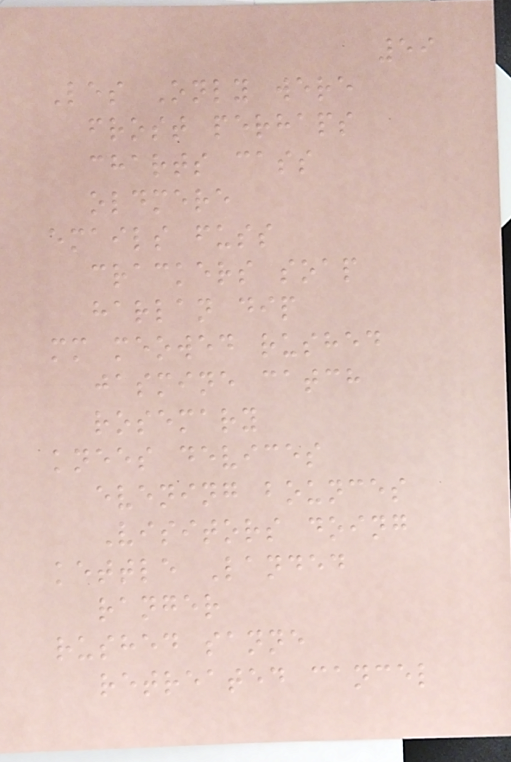59
Les Only were
frost perhaps
charts cass
oldmere
emails fuss
crackers soap
harlan dip
mm meowed rushed
jasmine catch
rosemary
knees devices
evening bounces
Visitors doing
kettle Landed
ranger
rushed sanne
retreated cancel
